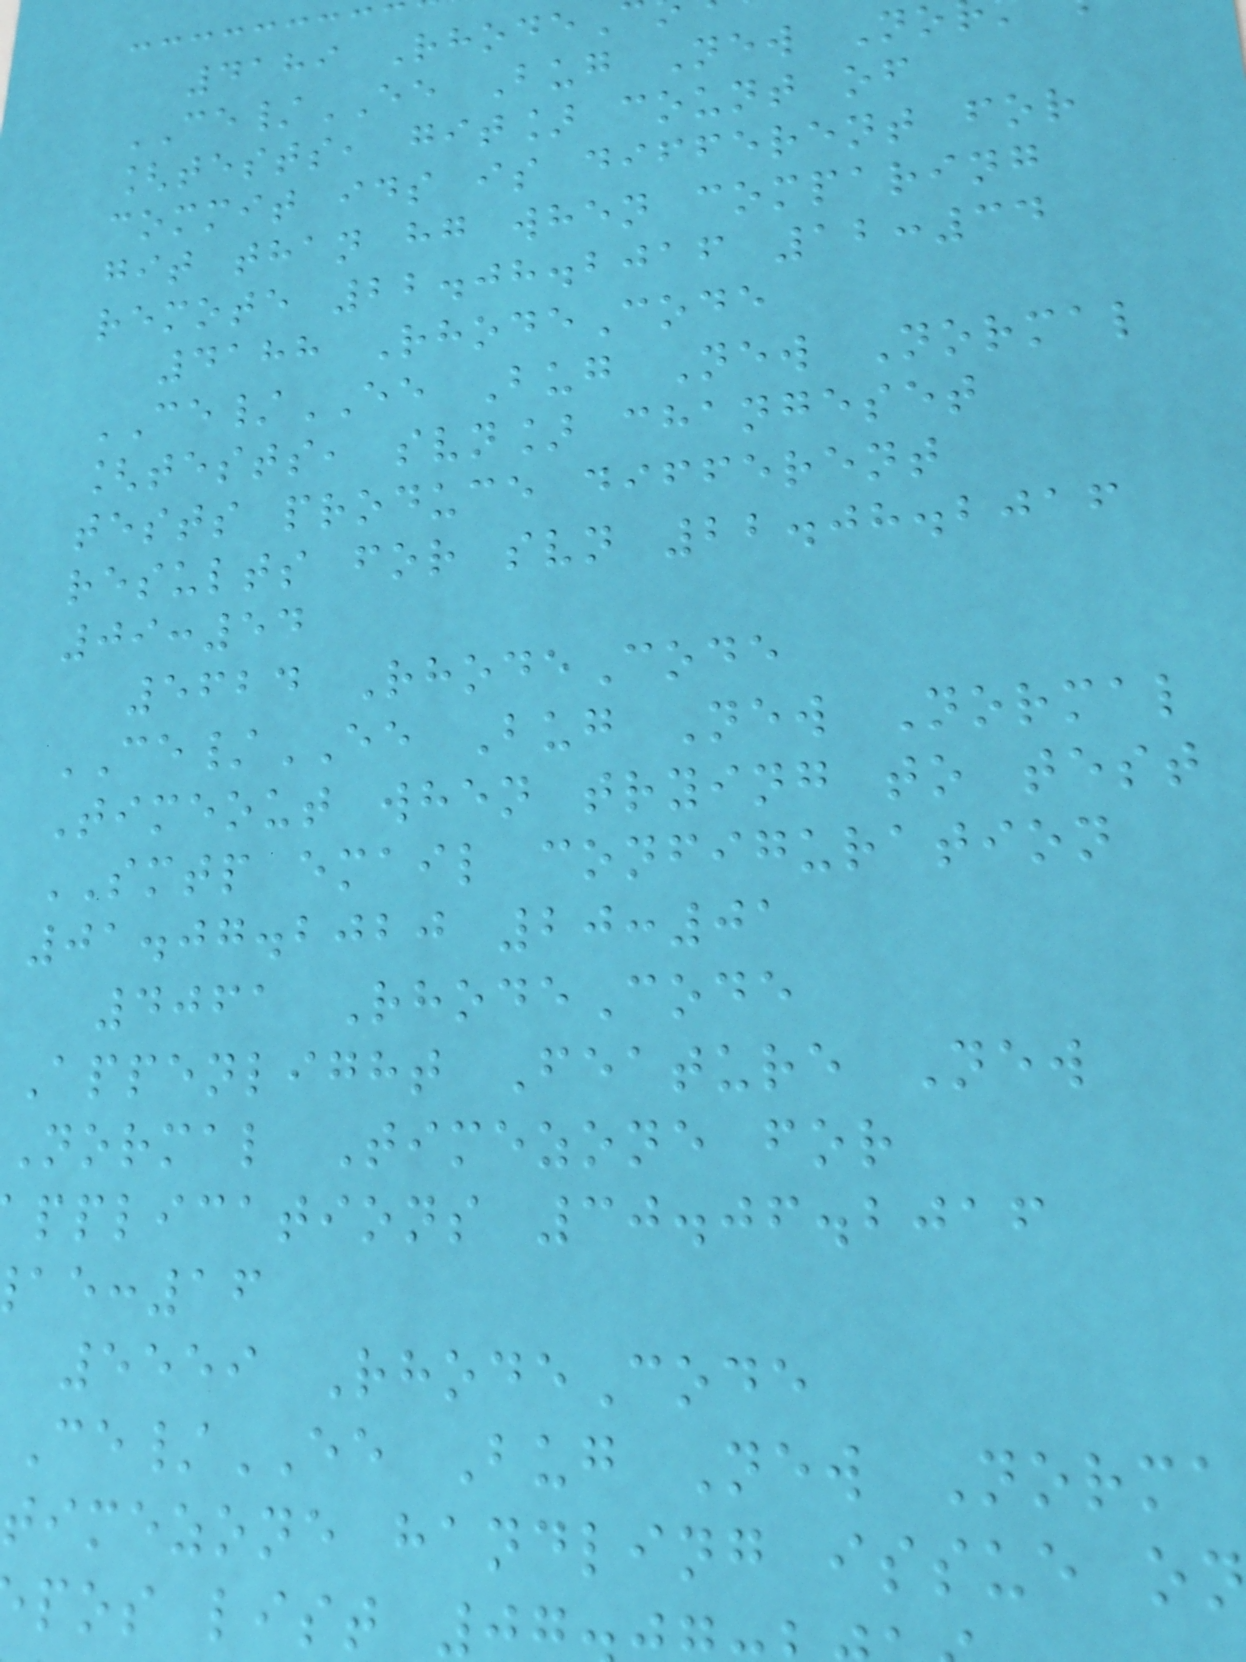4189 Rhode
CE/EE Bug New No
[tests, git] count of
commit ids is different for
git than hg when comparing
remote 22.08.2016 12:34
4188 RhodeCode
CE/EE Bug New Normal
[tests, svn] changeset
tests produce different
results for svn 22.08.2016
09:54
5624 RhodeCode
CE/EE Bug New Normal
Timeout when trying to test
SMTP email configuration
01.07.2020 20:01
4061 RhodeCode
Appenlight Feature New
Normal Timezone for
pplications 30.06.2016
:16
5559 RhodeCode
/EE Bug New Norma
timezone handling issue on
pos list 0
